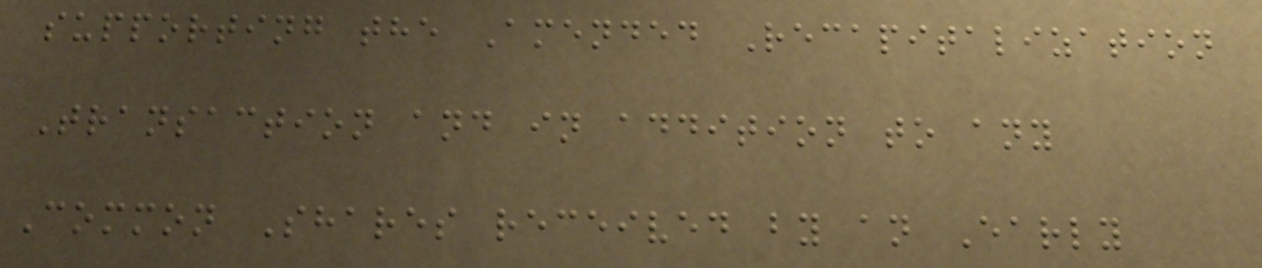supporting the Amended Recapitalization
Transaction and in addition to any
Common Shares received by an Early
